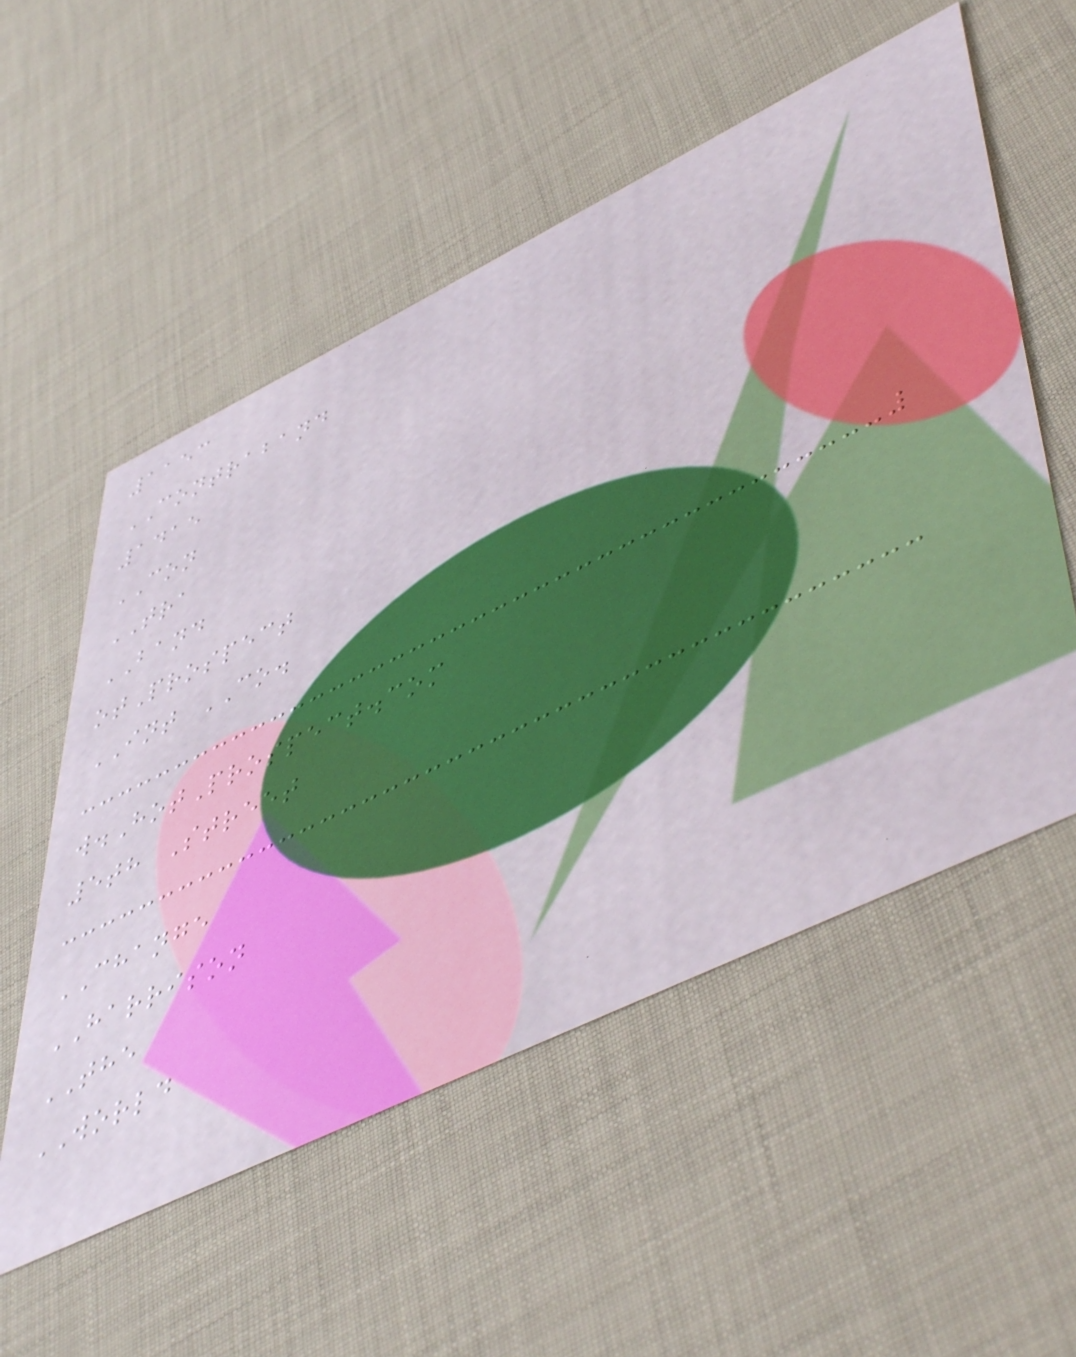1153
CONTRABAND
1415
CON
TRA
BAND
otProspect
INT CO.
w.HotProspect.com
5th Street
CHANGE
HARRISON
THE
WORLD
